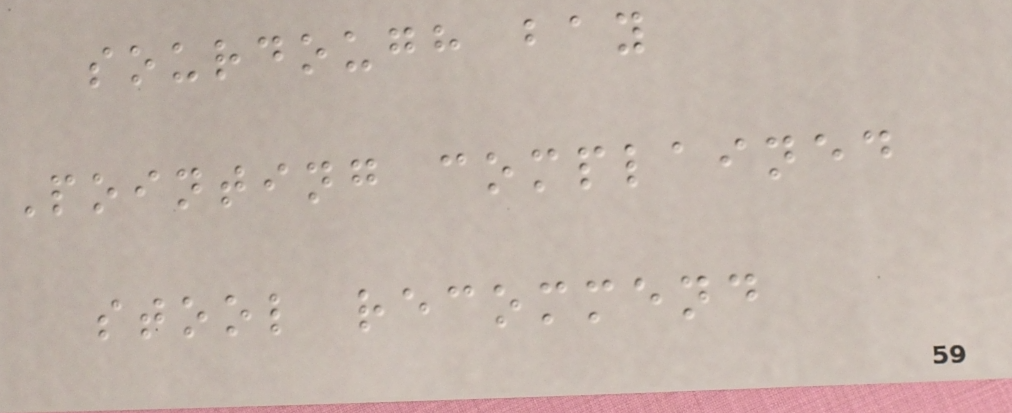sourdough bay
Pointing complained
stool recommend
